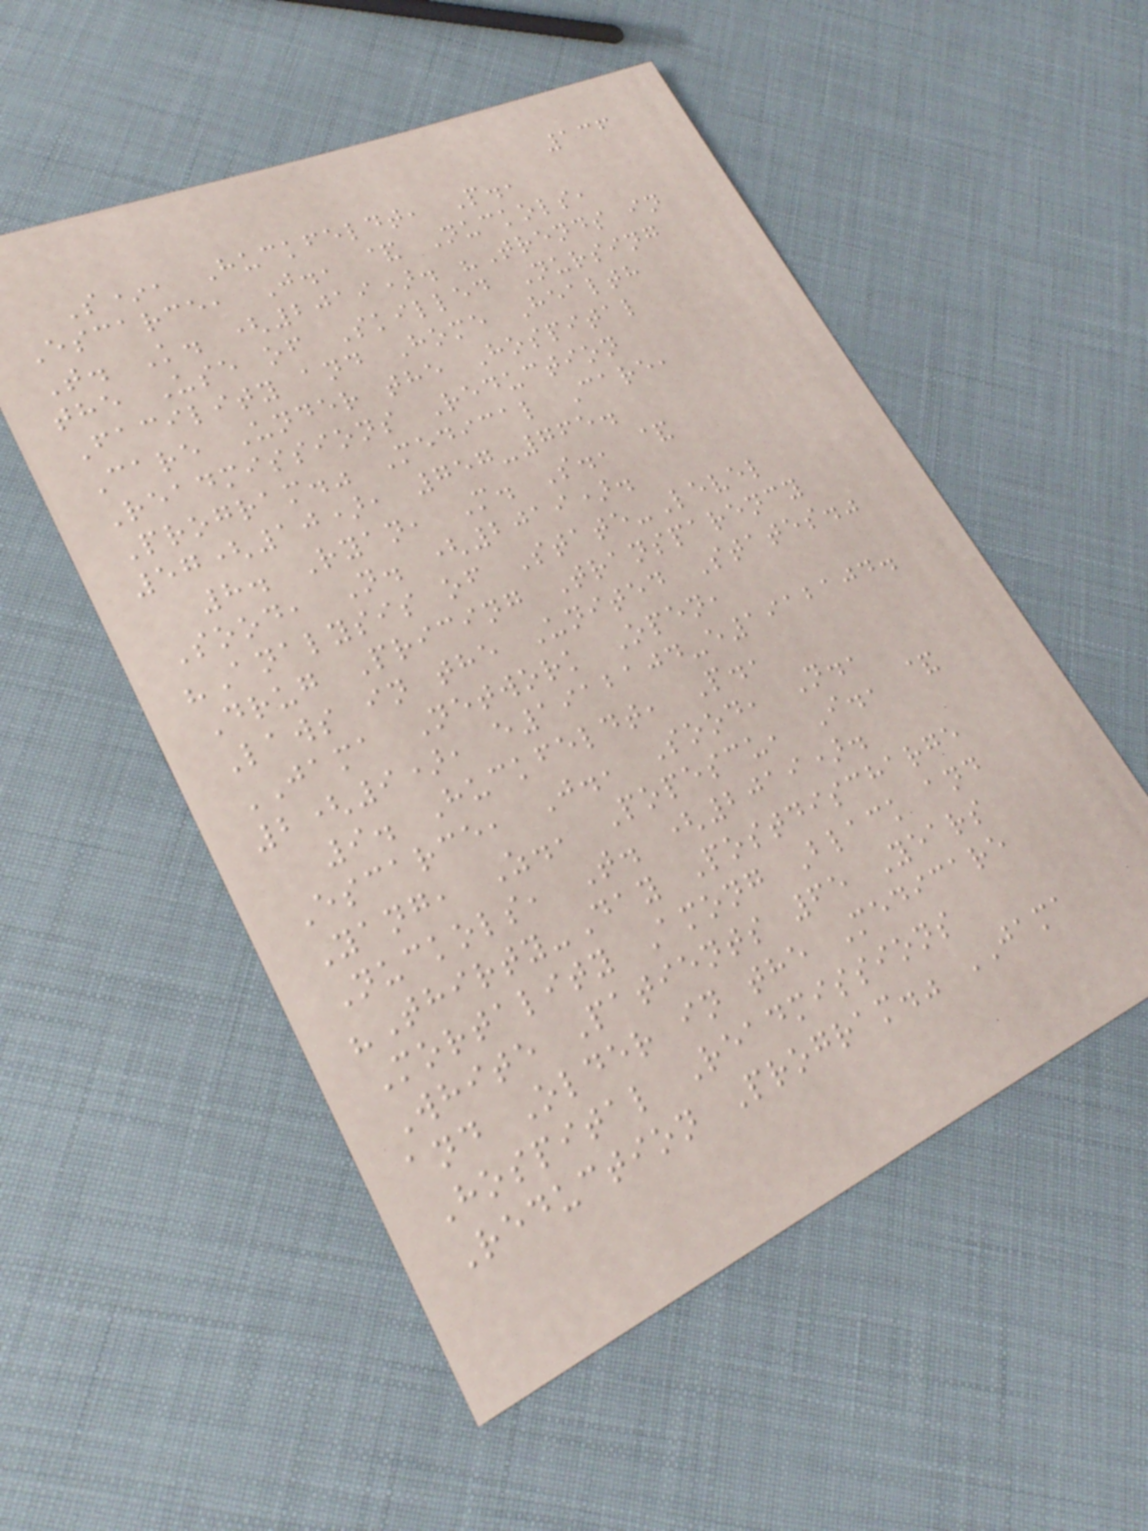136
S*, Huckfeldt, P.,
Escarce, J., & Nuckols,
T. K. (2019). "Trends in
the Use of Skilled Nursing
Facility and Home Health
Care Under the Hospital
Readmissions Reduction
Program." Medical Care,
57(10), 757-765.
8. Ryan, M. S., &
Sood, N. (2019).
"Analysis of State-Level
Drug Pricing Transparency
Laws in the United States."
JAMA Network Open,
2(9), e1912104-e1912104.
9. Huckfeldt, P.,
Escarce, J., Sood, N.,
Yang, Z., Popescu, I., &
Nuckols, T. (2019).
"Thirty-Day Postdischarge
Mortality Among Black and
White Patients 65 Years
and Older in the Medicare
Hospital Readmissions
Reduction Program." JAMA
